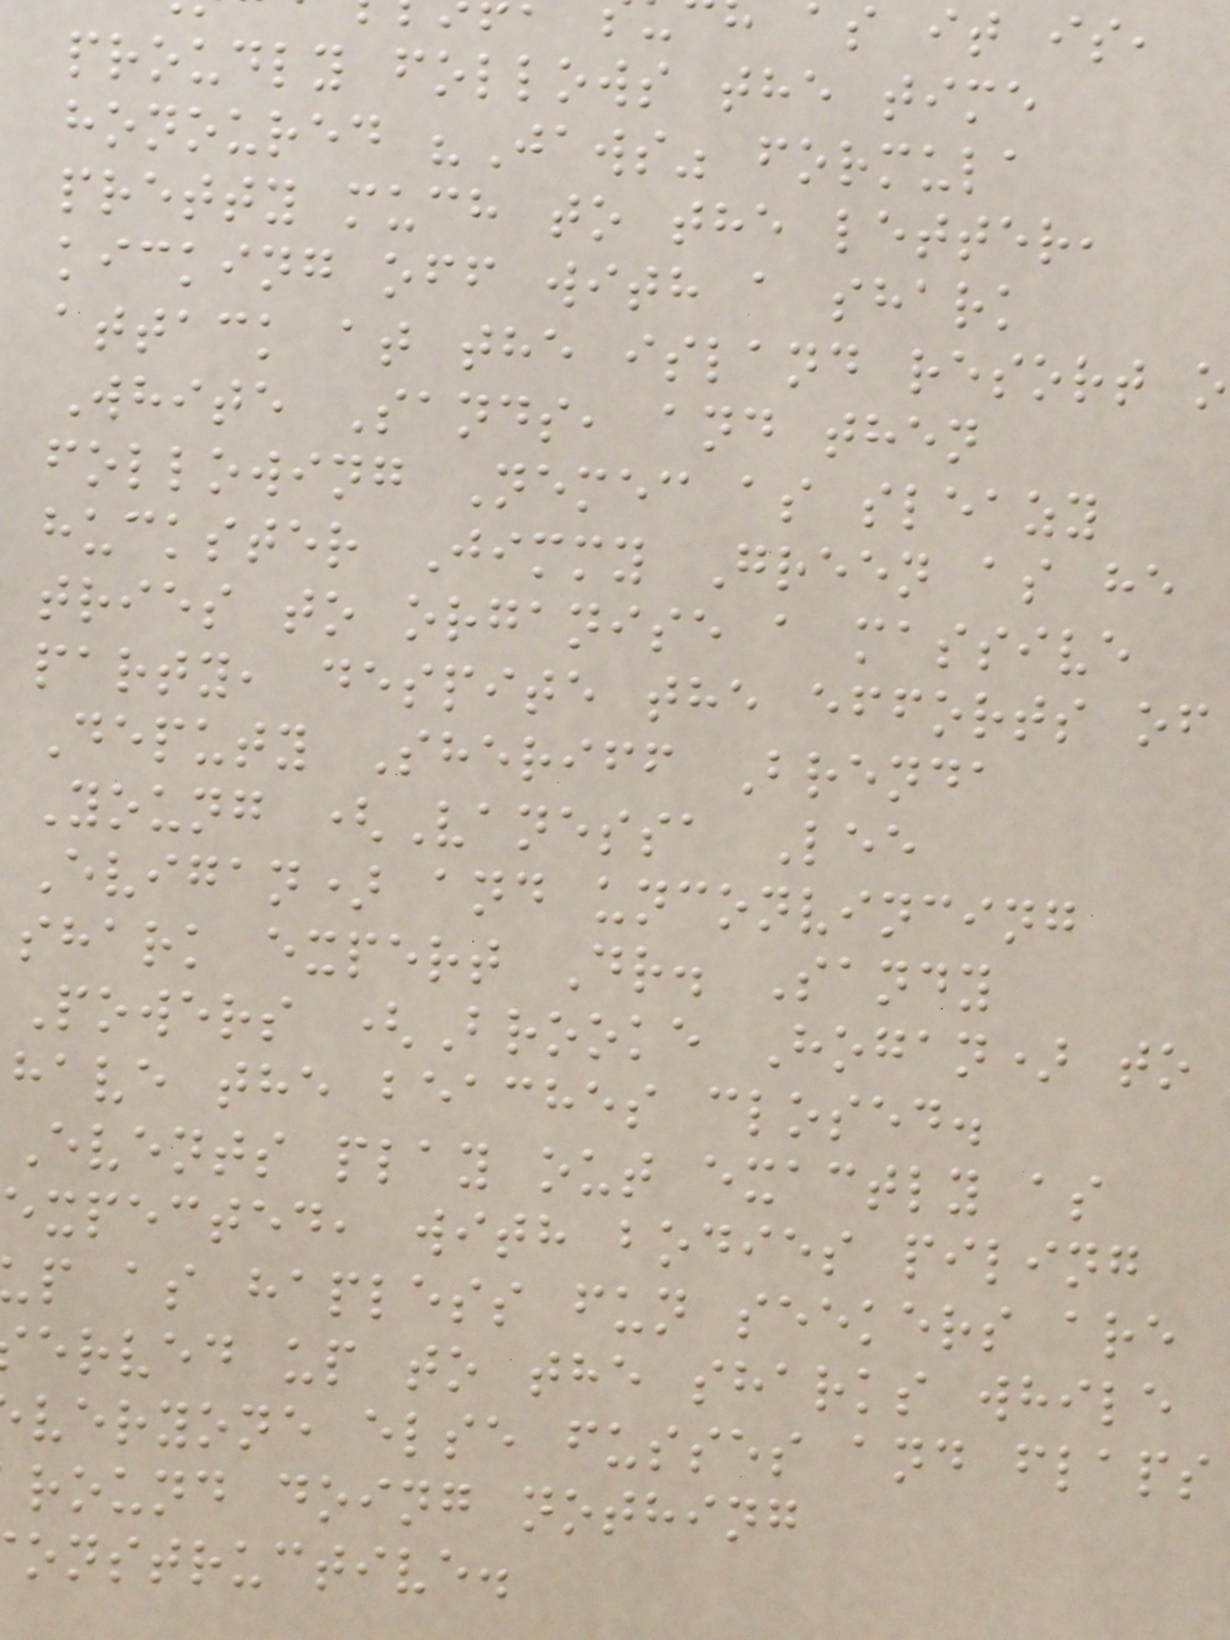as it is,
proudly follows the time
honoured "Jaws" formula
pretty much to the letter,
kicking off with a shark
attack at the island resort o
White Sands, and then
following Nemec as sleazy
huckster Jimmy Green as he
tries to organise a massive
party, despite the efforts of
Deputy Sheriff Brenda
Young (Vanessa Lee
Evigan) and unconvincing
shark expert Dr. Sandy
Powers (Brooke Hogan) to
have the beaches closed.
Events play out exactly as
expected, with bodies piling
p as hapless fun seekers are
erved up to the sharks while
veryone else fusses and flaps
round doing nothing
onstructive.
